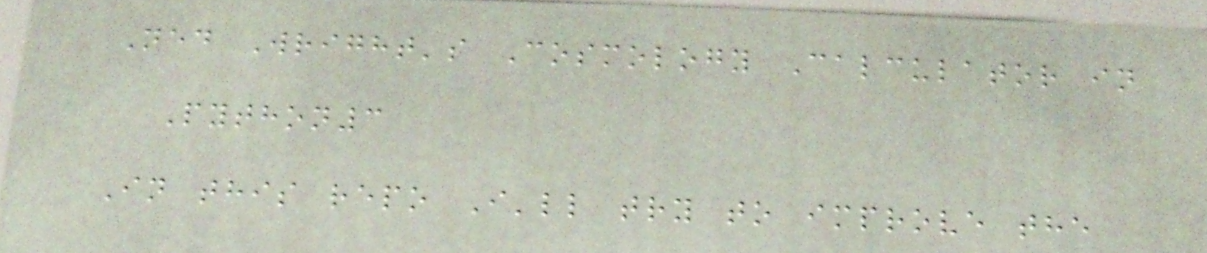Ned Wright's Cosmology Calculator in
Python3
In this repo I'll try to improve the
